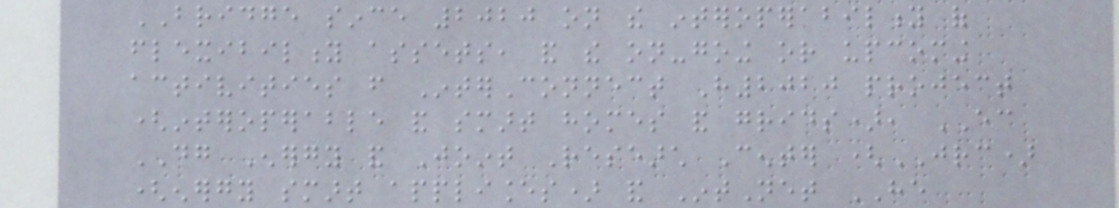BRIDGE since 2020 on the interoperability of
flexibility assets, and the on-going or upcoming
activities from InterConnect H2020 project
(interoperable and smart homes and grids), EC
DG Energy and Joint Research Center (JRC)
(energy smart appliances) and IntNet HE
